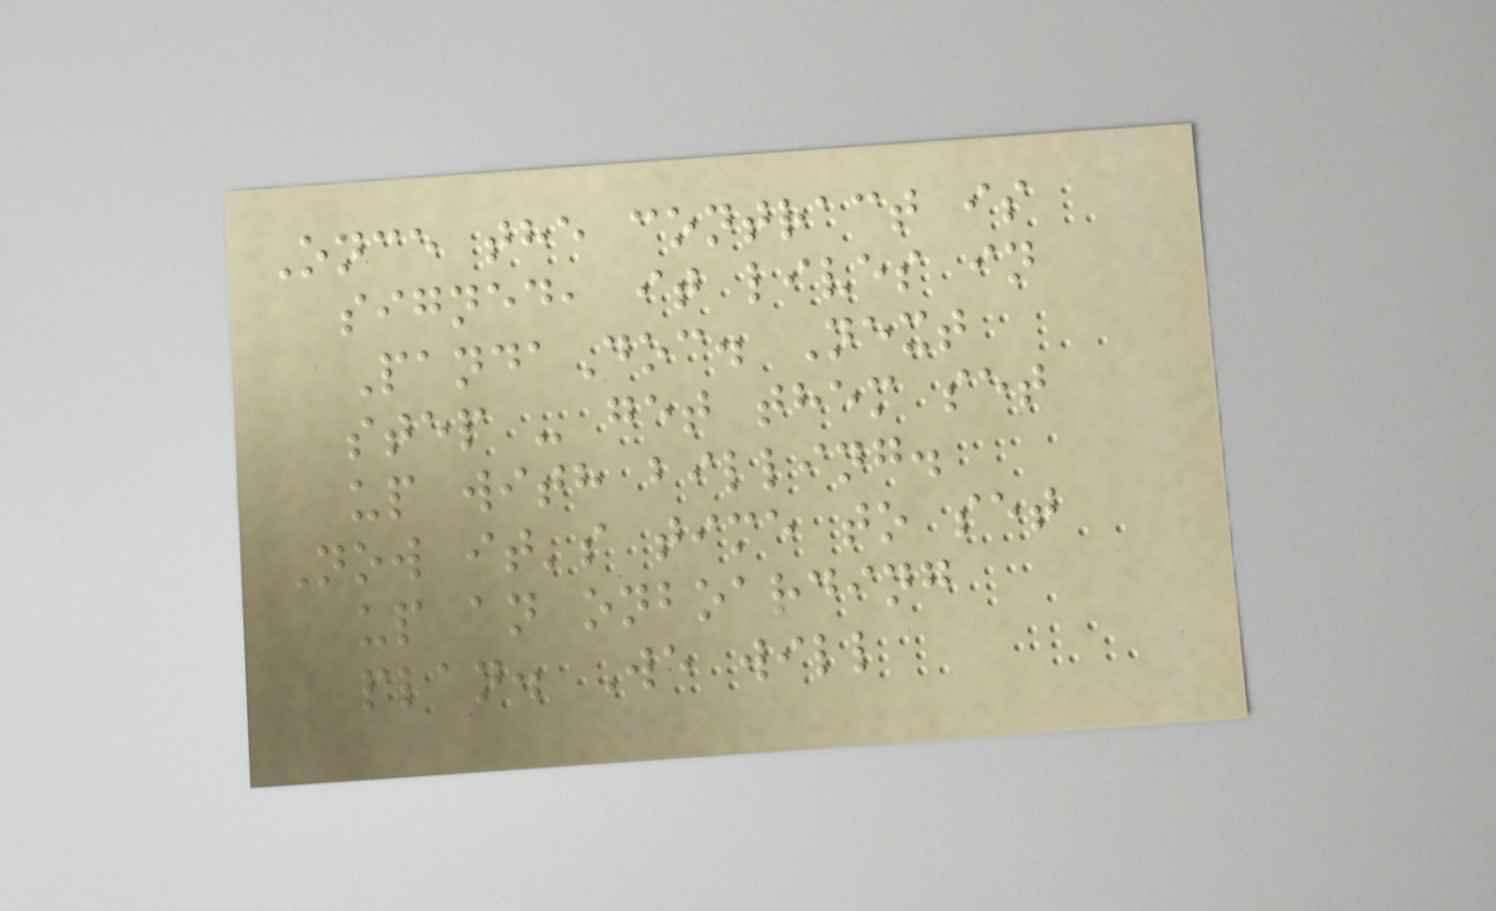Once the contract is
signed, it lives in
PandaDoc. Next
step - get them set
up with billing.
Now it's time to set
up an onboarding
plan. We will
